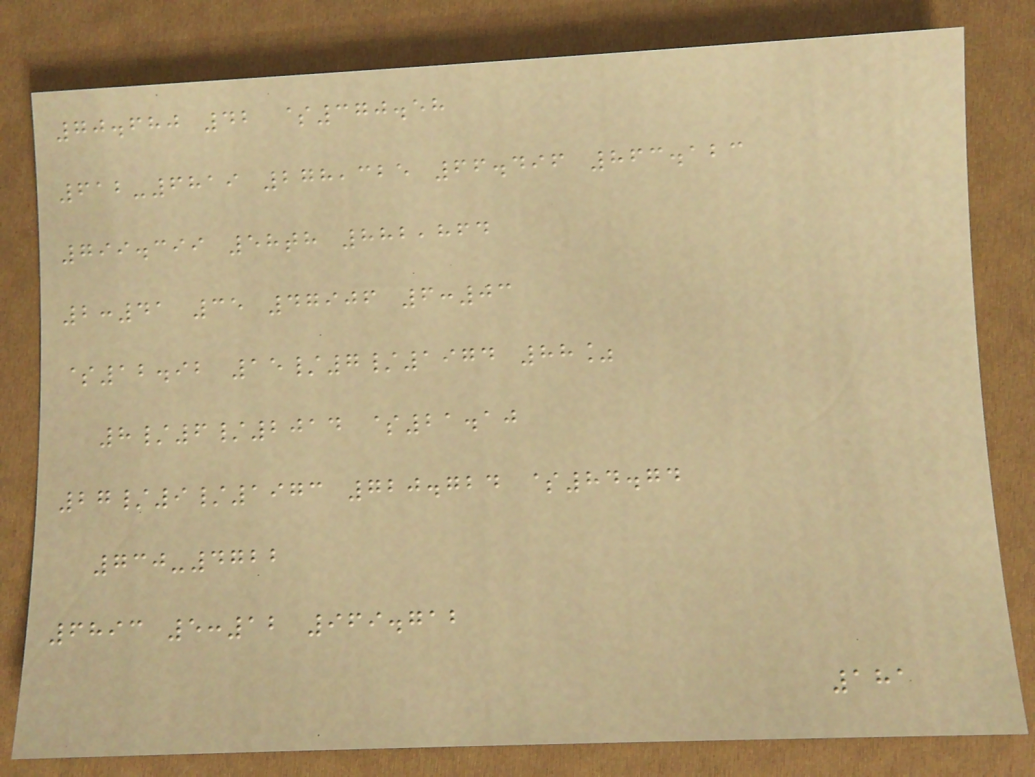70.680 42 $370.58
612-6819 278,325 66.496 863.123
799.399 58th 882,864
2:41 35 47906 6:03
$12.92 15/7/1974 88%
8/6/2014 $21.10
27/9/1973 720.724 $84.74
730-4722
6893 5:12 969.712
181
